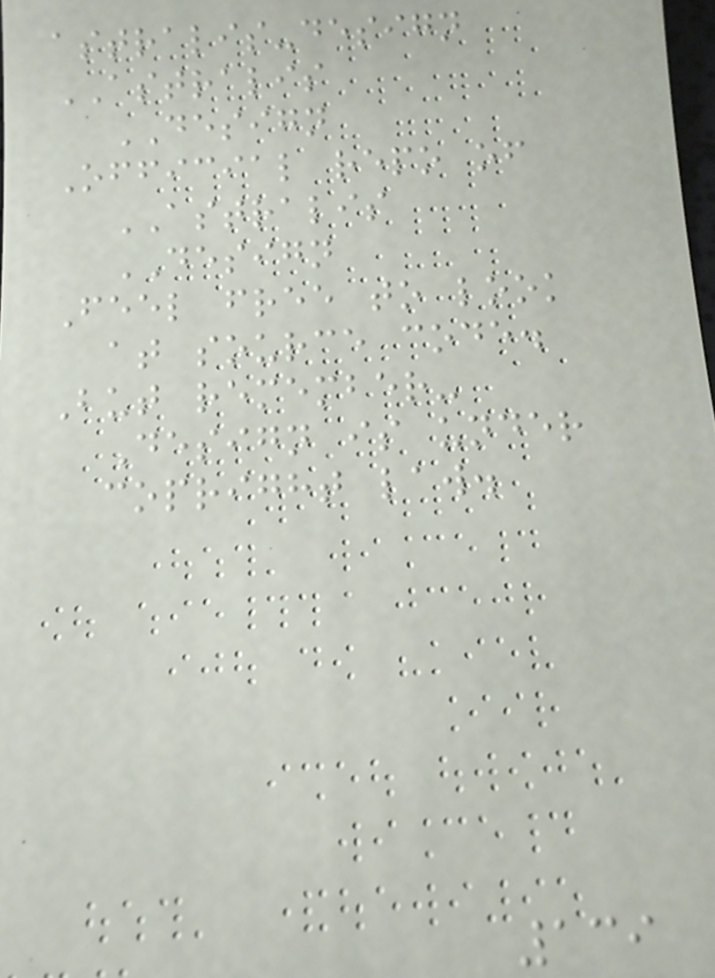astralis-design
ASTRALIS
DESIGN
Official repo of
ASTRALIS
DESIGN
Feel free to look
at source code.
But remember-
Design is under
copright law.
139
